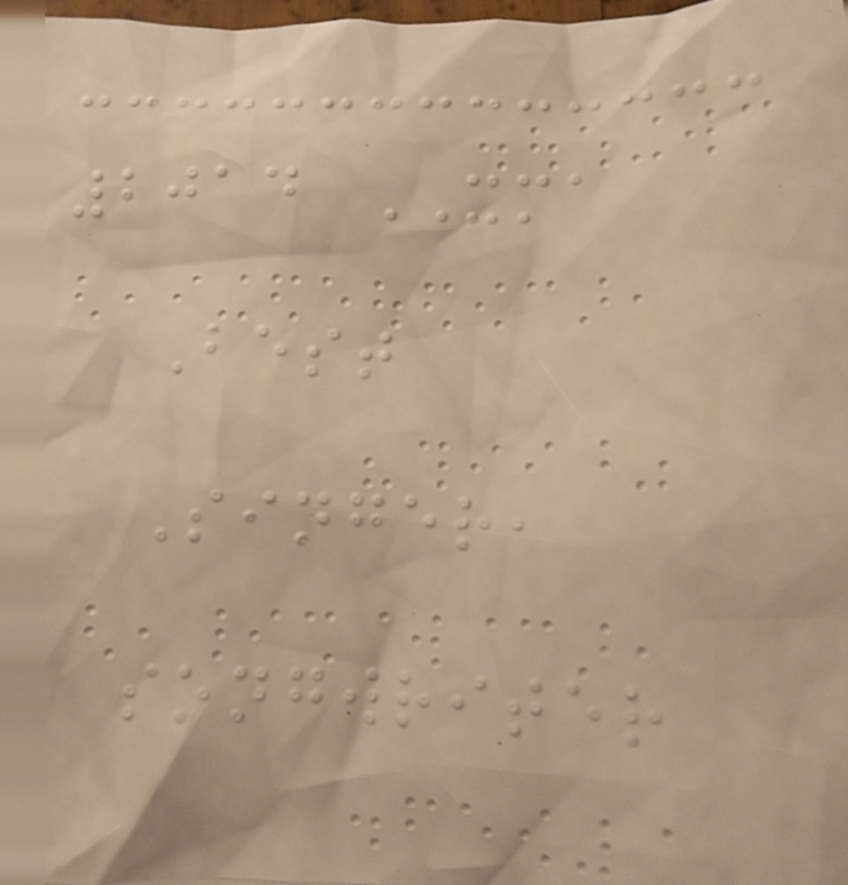2014 XMA
Best
Singer,
songwriter
